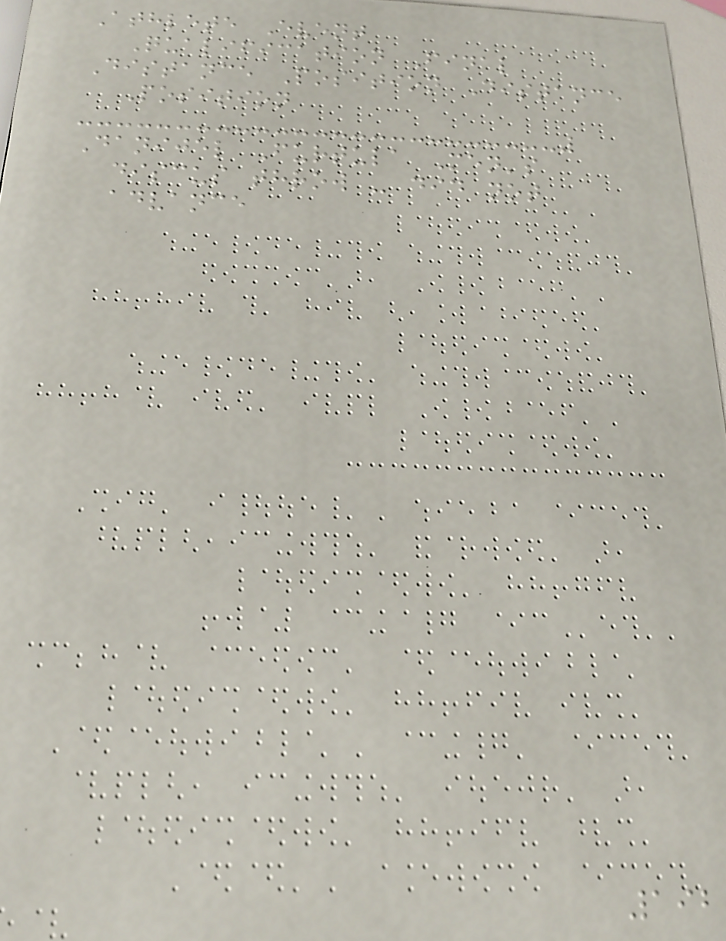Athlete Event
Qualification Final
Distance Position Distance
Position
Danijel Furtula Men's
discus throw - did not
advance
192
